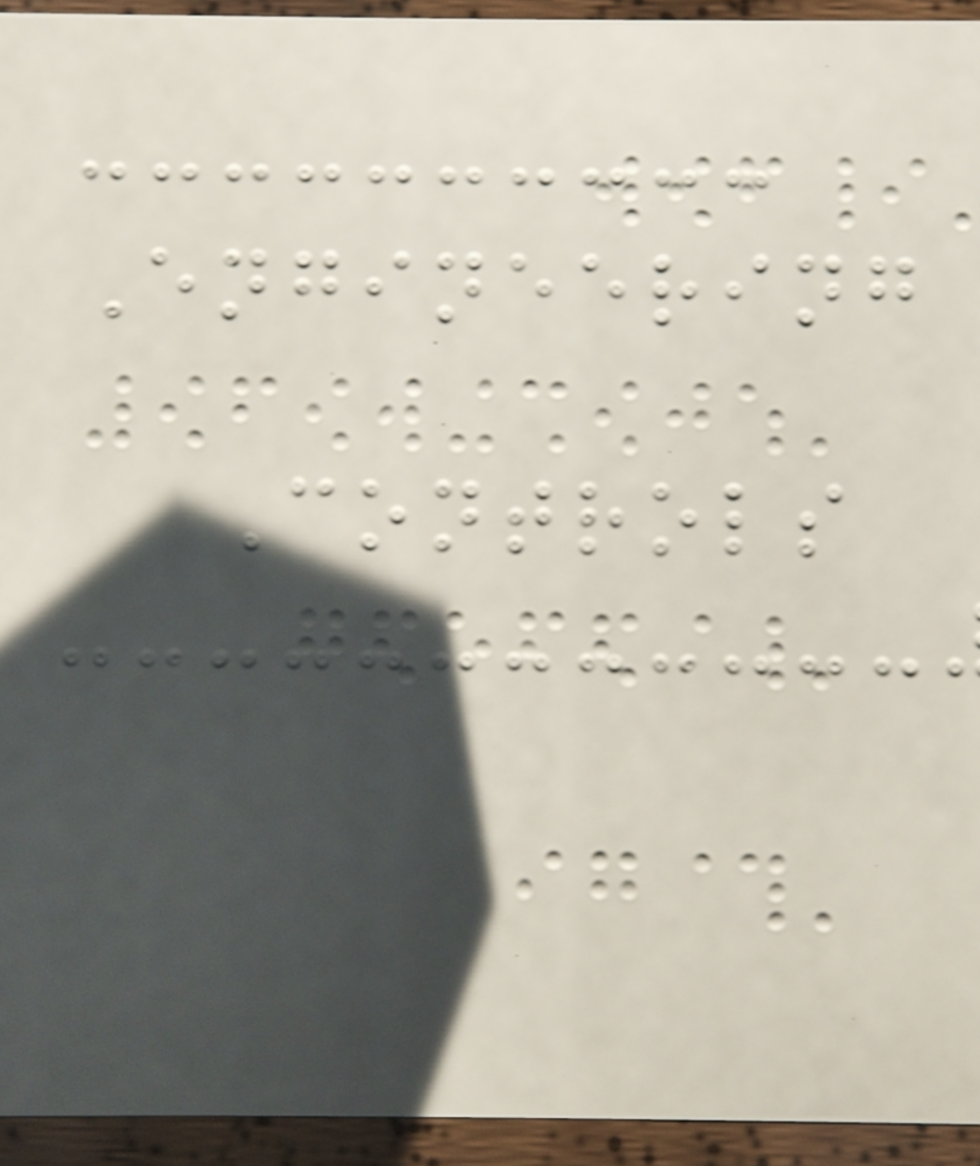Engineering
Controls
